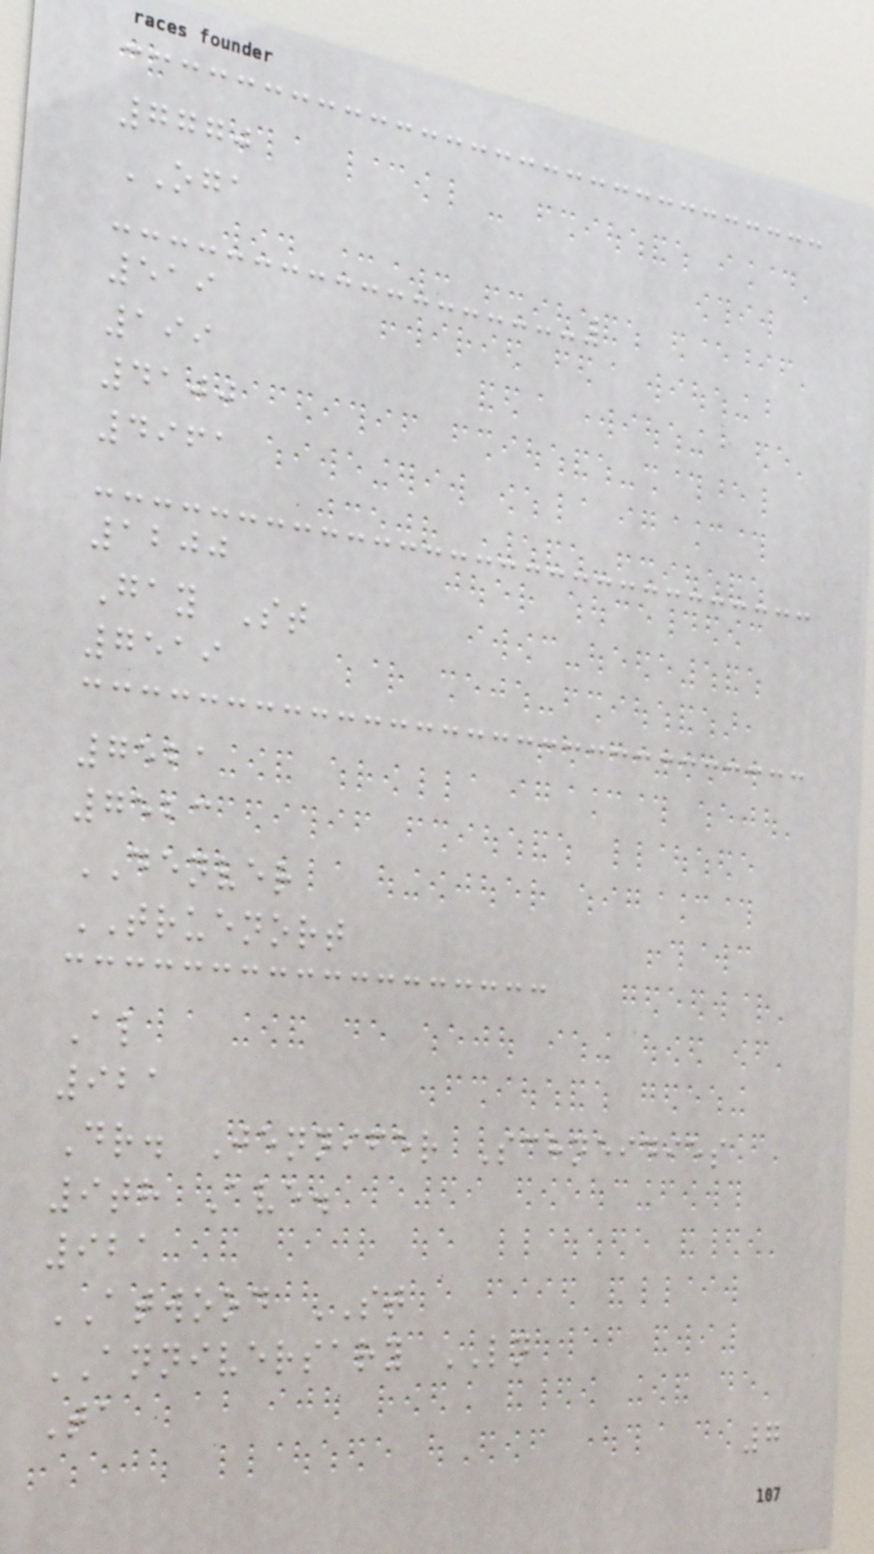7770
OGA
519
199
4100
4961
1200
Gay St
7519
7521
7523
DENVER
TRUENORT
Al
921
Dr. Jennifer Schneidies
9th Ave.
921
ATWOOD ST
ANNIVERSARY LN
Ta
7
